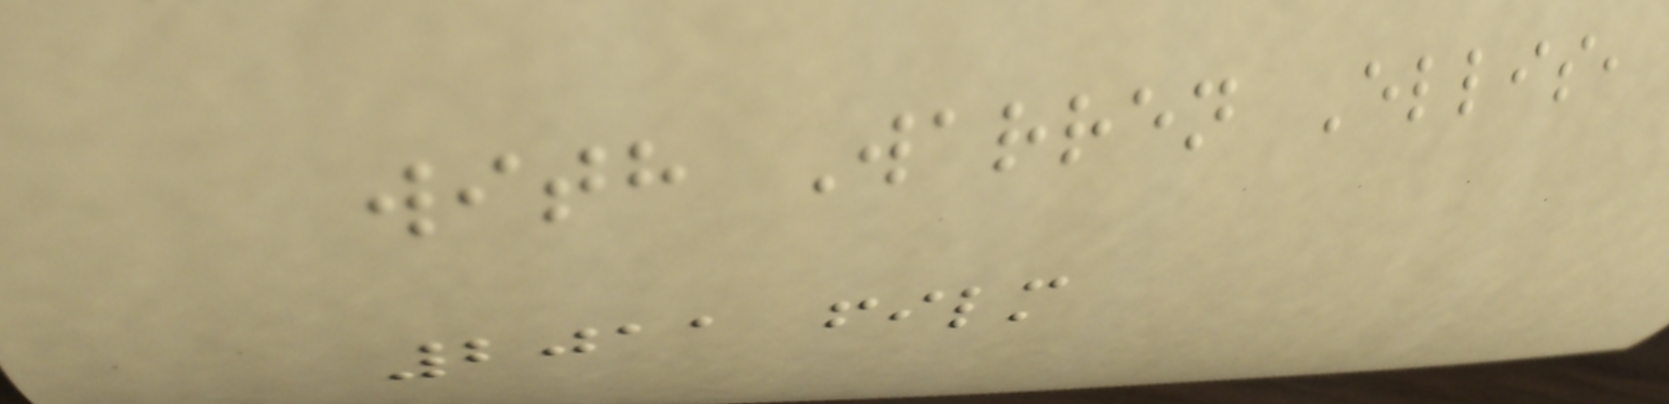with Warren Ellis,
2011 film
